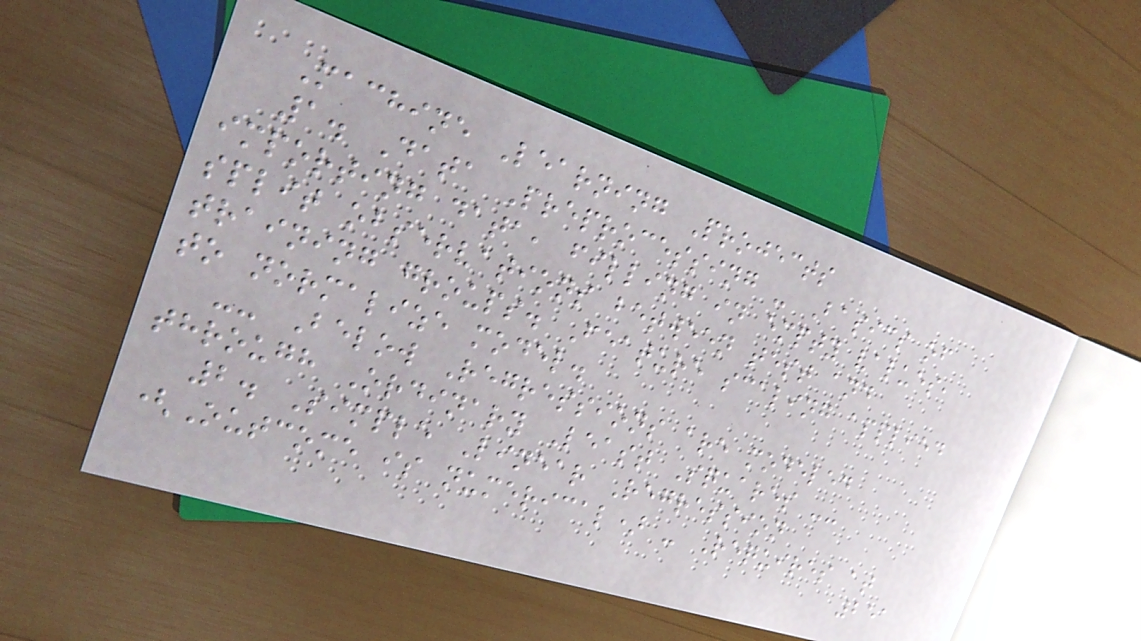Machine Learning Projects
1. Data Preprocessing - Basics of
importing data, filling in empty values,
split observations between test and
training groups. Feature scaling applied
to normalize model.
-- Below Regressions are modeled
through Ordinary Least Squares --
2. Simple Linear Regression
(Outcome is numerical) - Requires at
251
